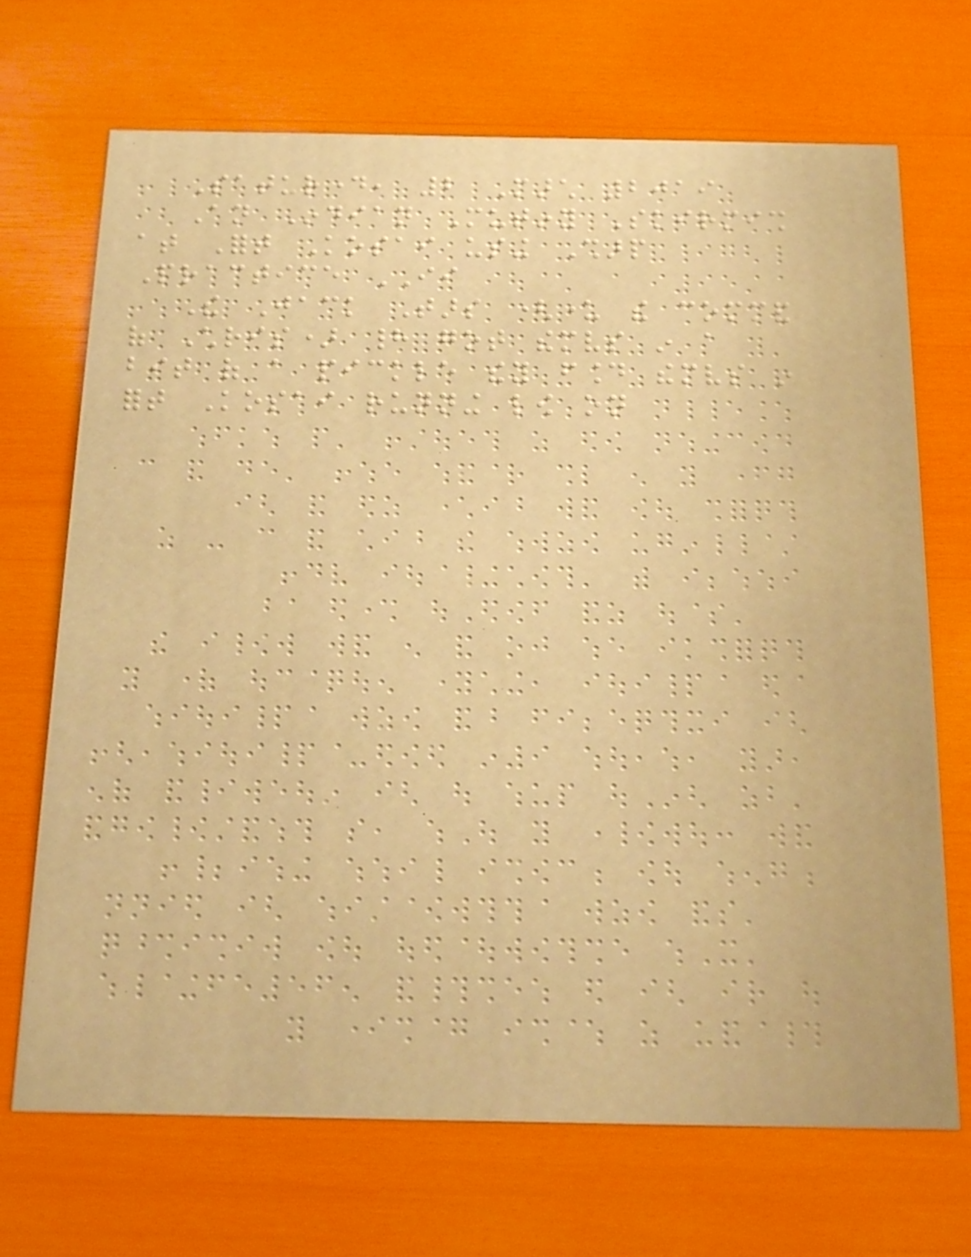Saturday, 2 March 2019
An Indian Mutiny Skirmish
at Fort Kosai using Sharp
Practice II
The Jack Tars (under the command
of Chris) had got themselves in a
bit of a pickle they found themselves in
fort Kosai running low on
